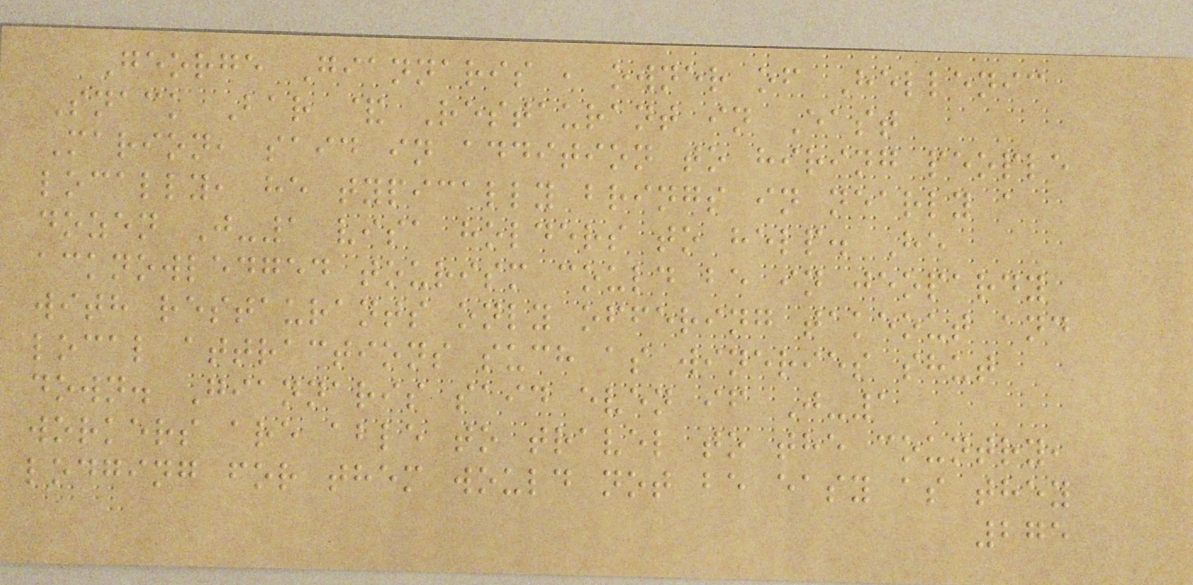George Giannaris , owner of Hellenic
Snack Bar & Restaurant in East
Marion, said in addition to hiring people
locally, he typically brings in nearly a
dozen J-1 visa holders to help. He
acknowledged tourism could be in jeopardy
with restaurants only offering takeout and
local attractions such as wineries shut
down. Giannaris said even if J-1
workers are able to travel to the country,
lodging for them would not be easy as they
275
